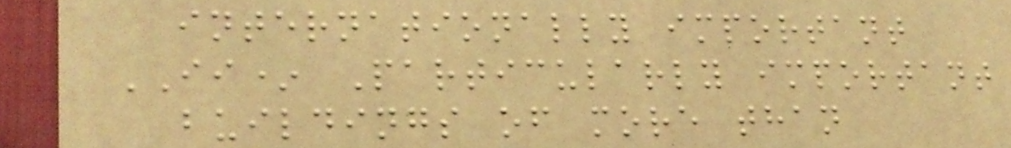internationally important
II* Particularly important
buildings of more than
